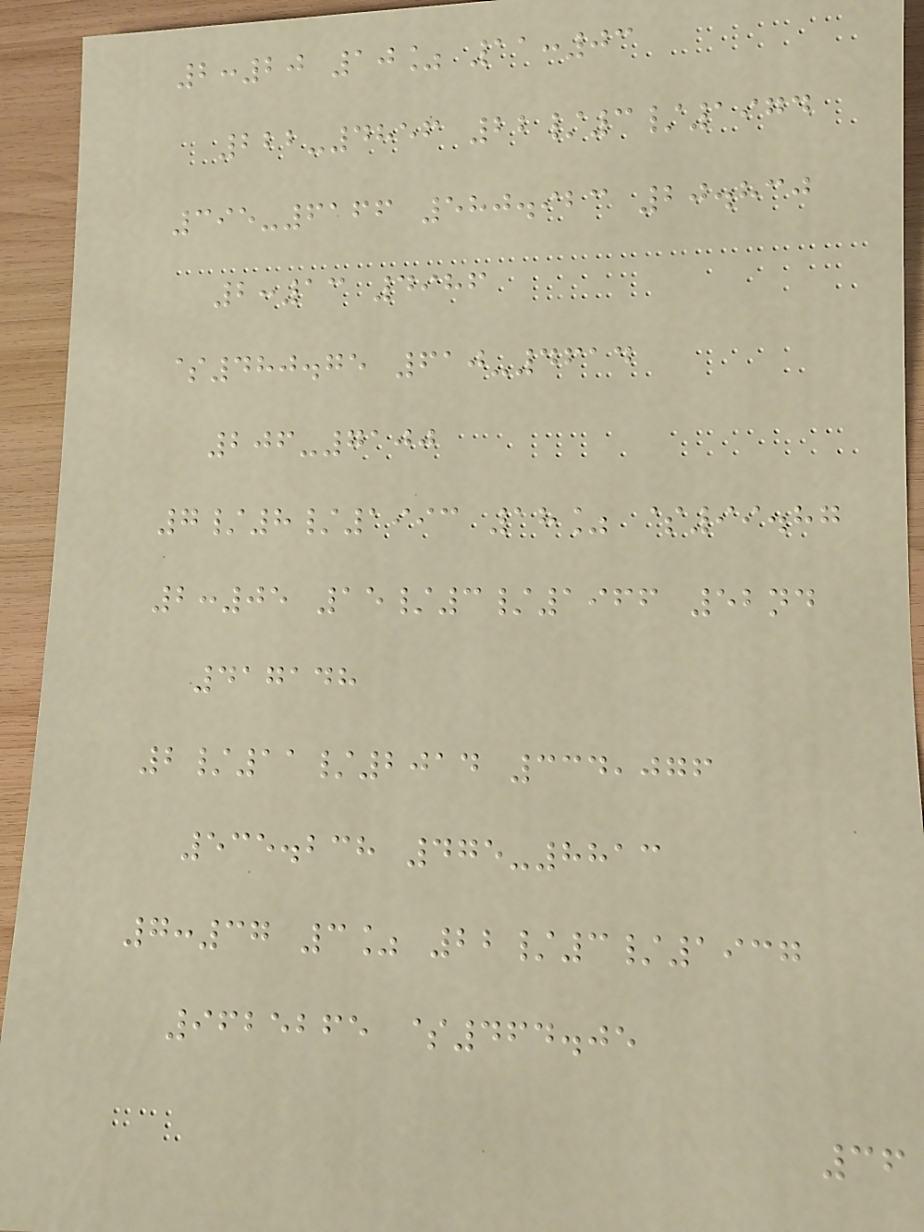2:20 10% 11:03
222-4856 22/3/1974
395-6166 580.923 20.830
2:13 4986
$480.75 610-4614
206-7100
7/8/1993 18% $99.87
2:05 15/3/1966 52nd
417148
2/11/2014 334,076
535.238 475-8813
7:37 3% 22/3/1937
9625265 $464.05
36
